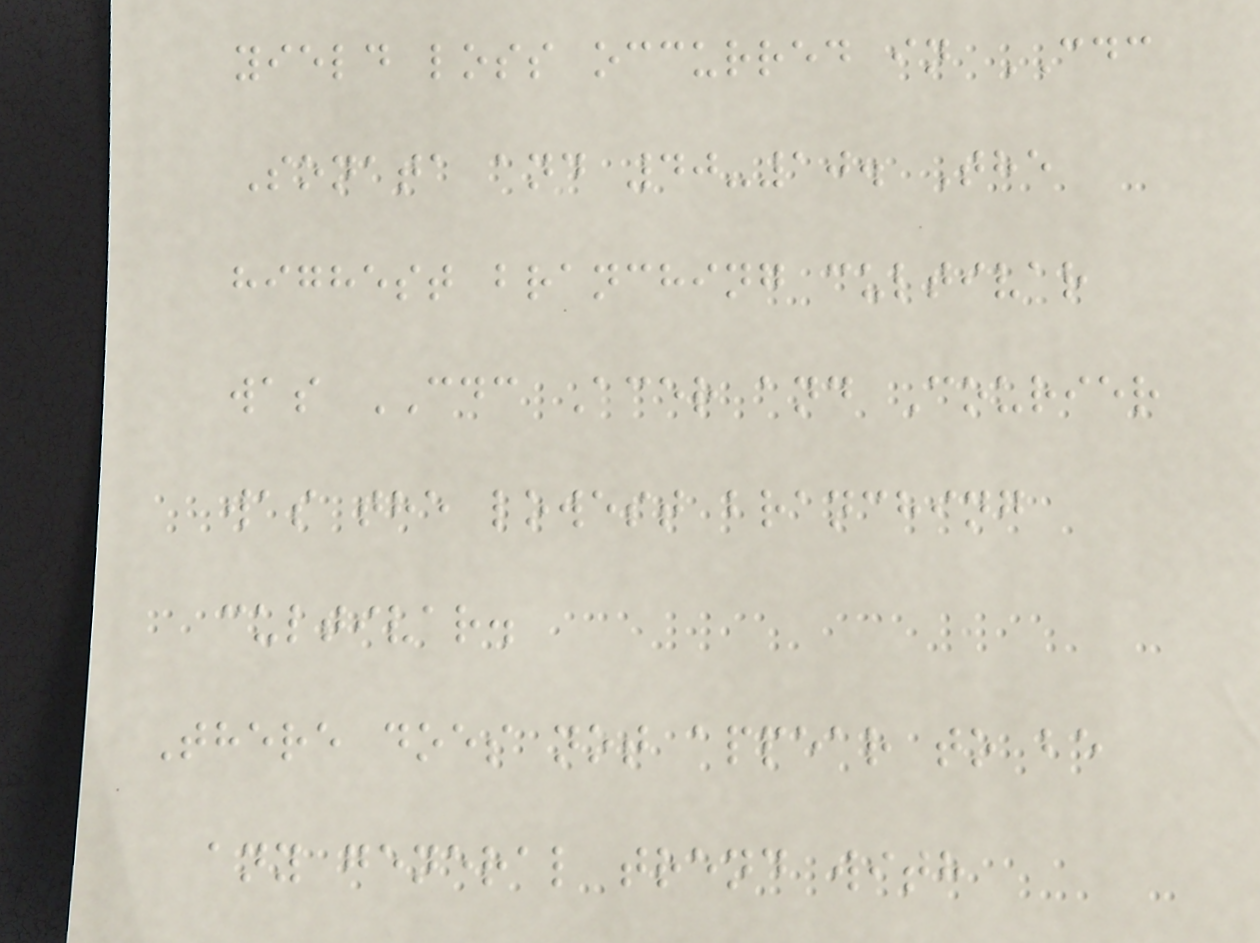yield loss occurred in CDC
Sonata and 40-10. The
highest branching cultivar
was CDC Acer and Courier
was the lowest branching
cultivar.
There does not appear to be
any general trend with
